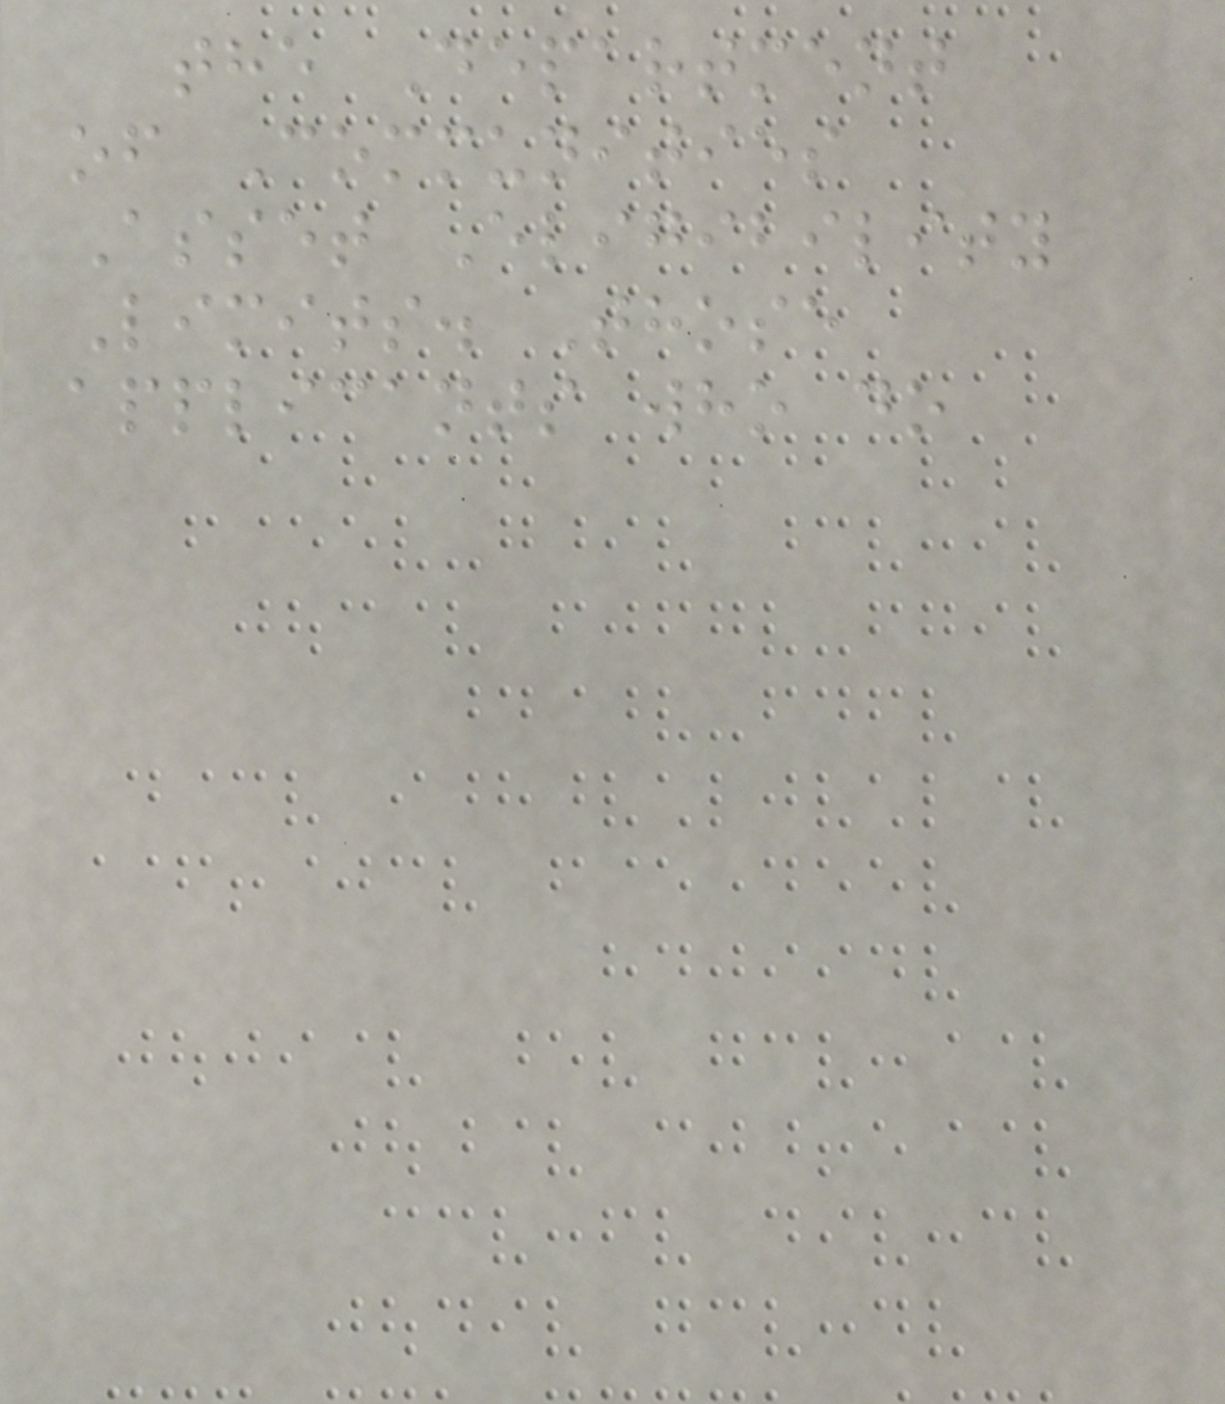the Department
of Communities
Asset Eligibility
Limits. Those
applicants who do
